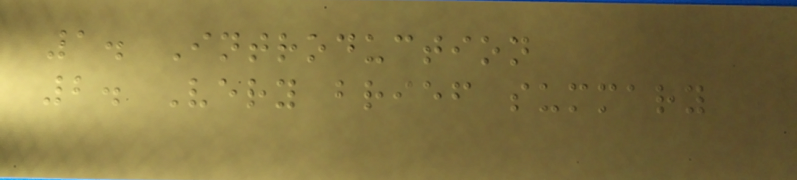1. Introduction
2. Very brief summary
